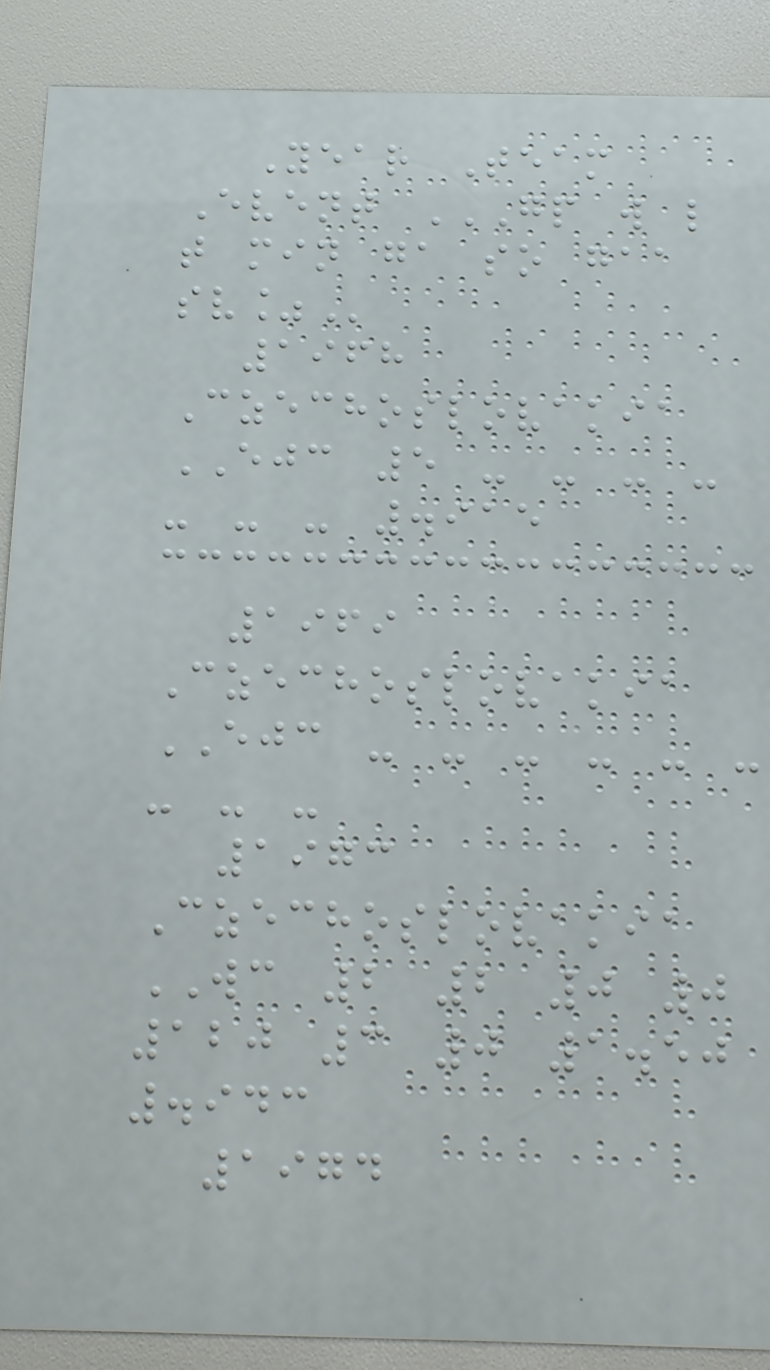Year Team
Event GP W L
T MIN GA SO GAA
SV%
1968
Czechoslovakia
EJC 5 - - - -
- - - .915
1969
Czechoslovakia
EJC - - - - - -
- - -
1973
Czechoslovakia
WC 2 2 0 0
120 3 0 1.50
.943
1974
